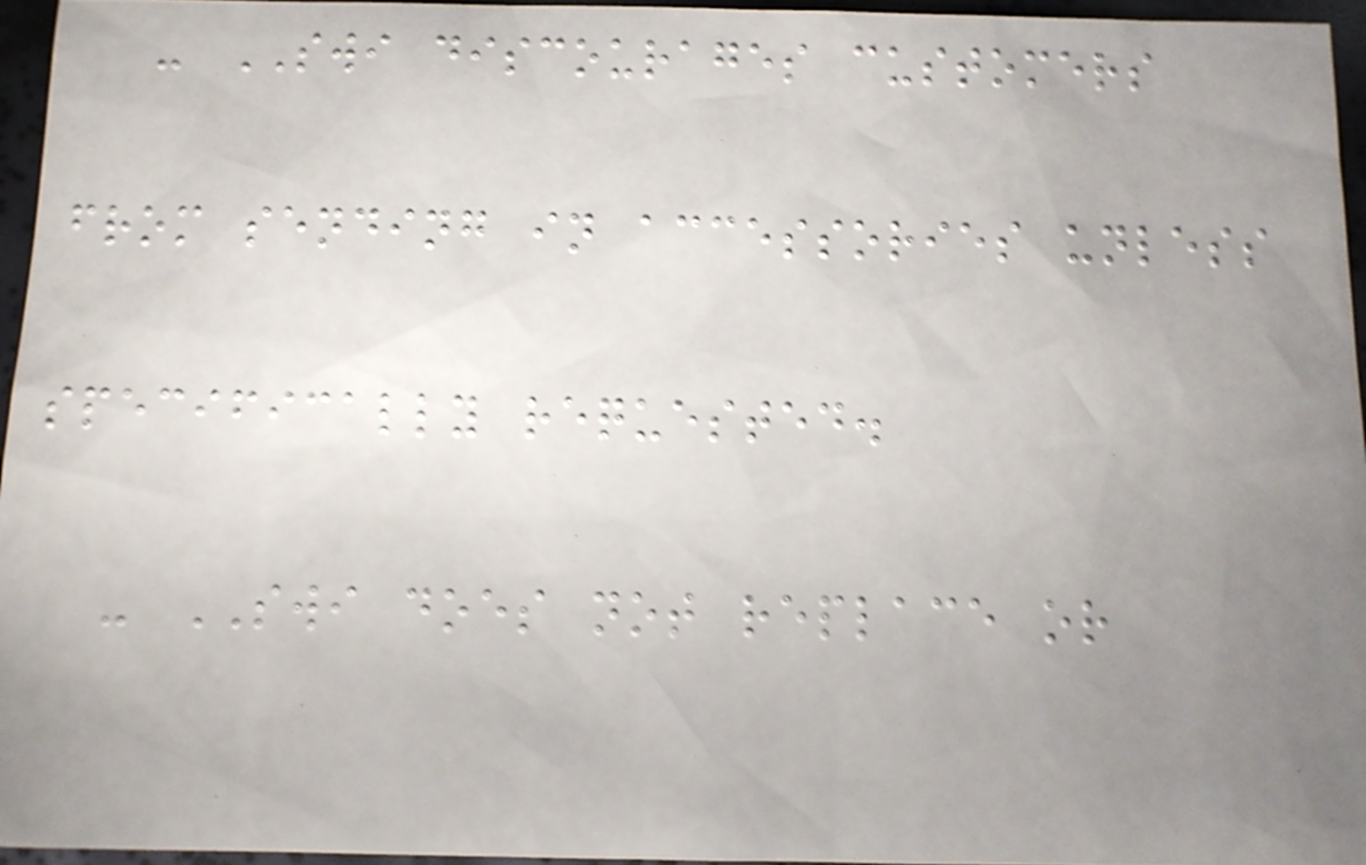- SWI discourages customers
from sending in accessories unless
specifically requested.
- SWI does not replace or
